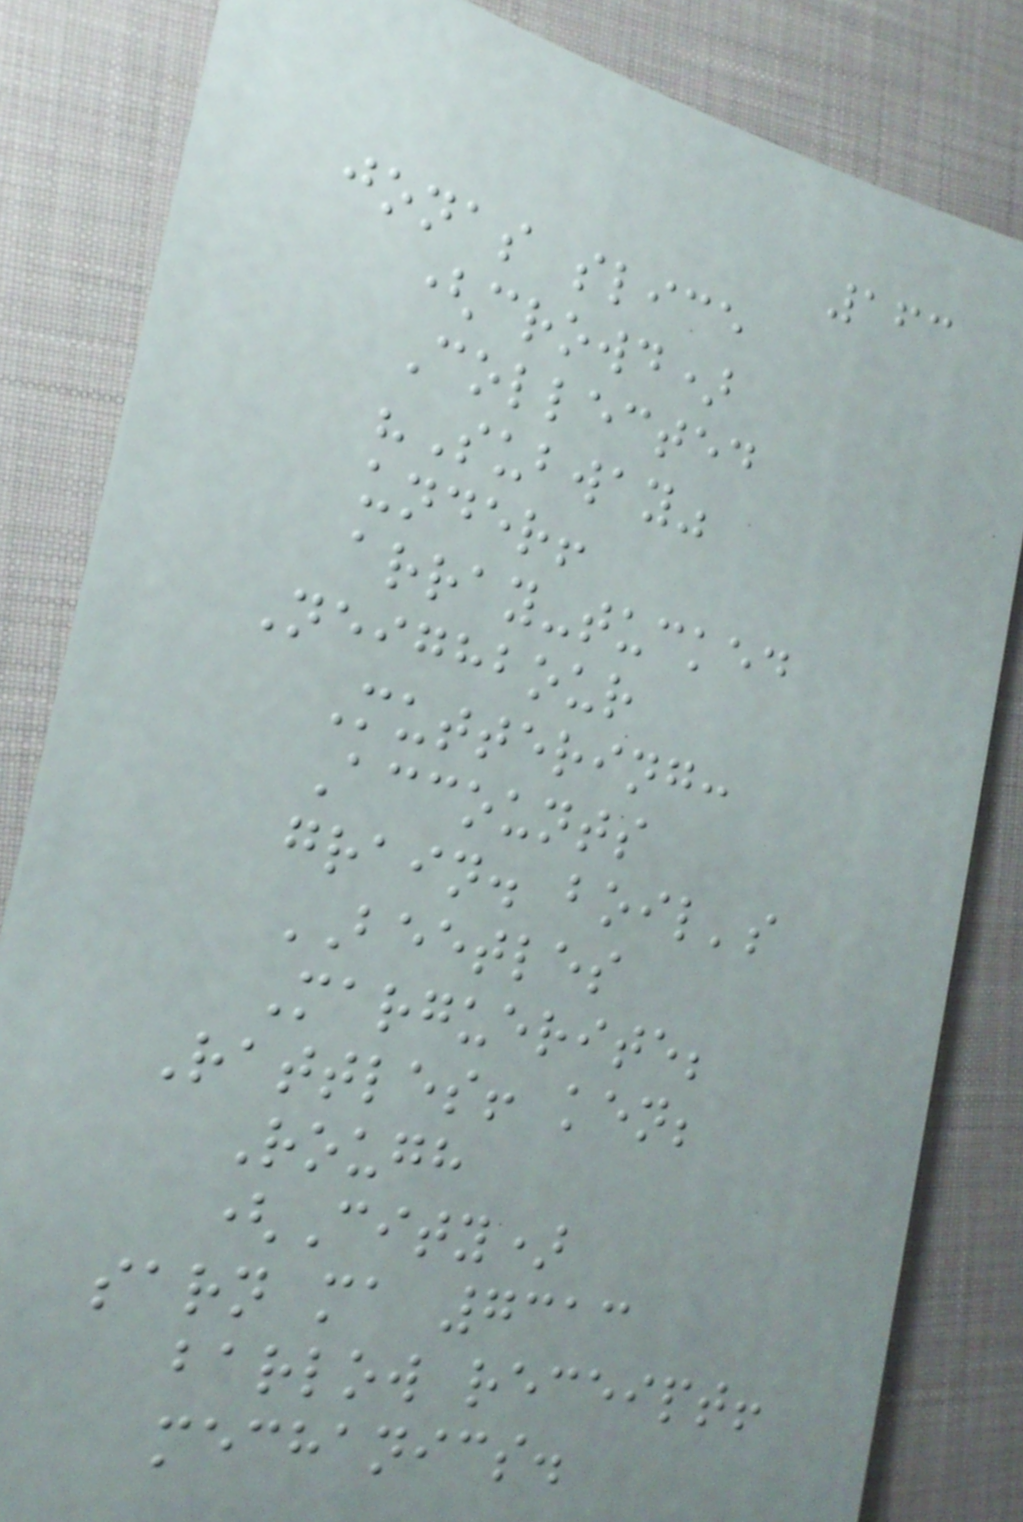163
jonas slice
(crowd)
Collected
"Subway"
under!
array-tucked
Neighbour
Muttering:
Accounts
grain. boil's
BEETLES
Marguerite;
Rattles! ken;
Rough
(City)
sarn ma 7313
barlow receipt!
mechanics.
